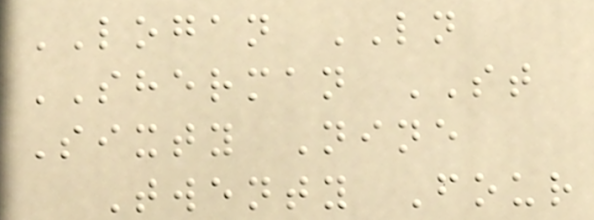LOGAN LN
SHERMAN ST
Sixty Nine
Twenty Four
